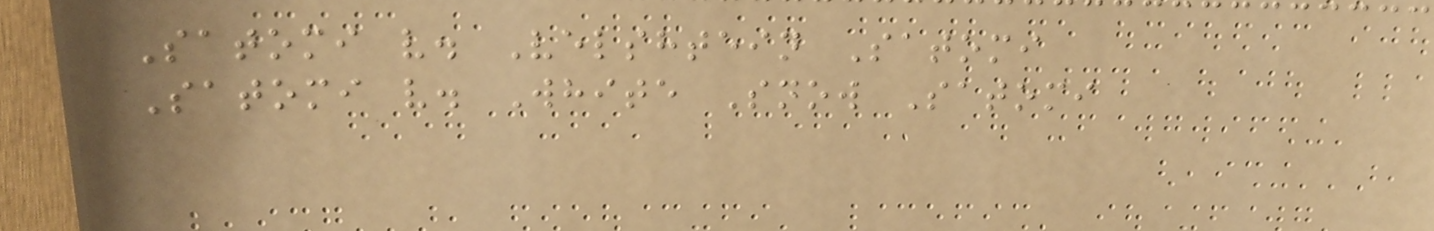Satomi v. Velshtein Satomi
Satomi v. White Snow Satomi
